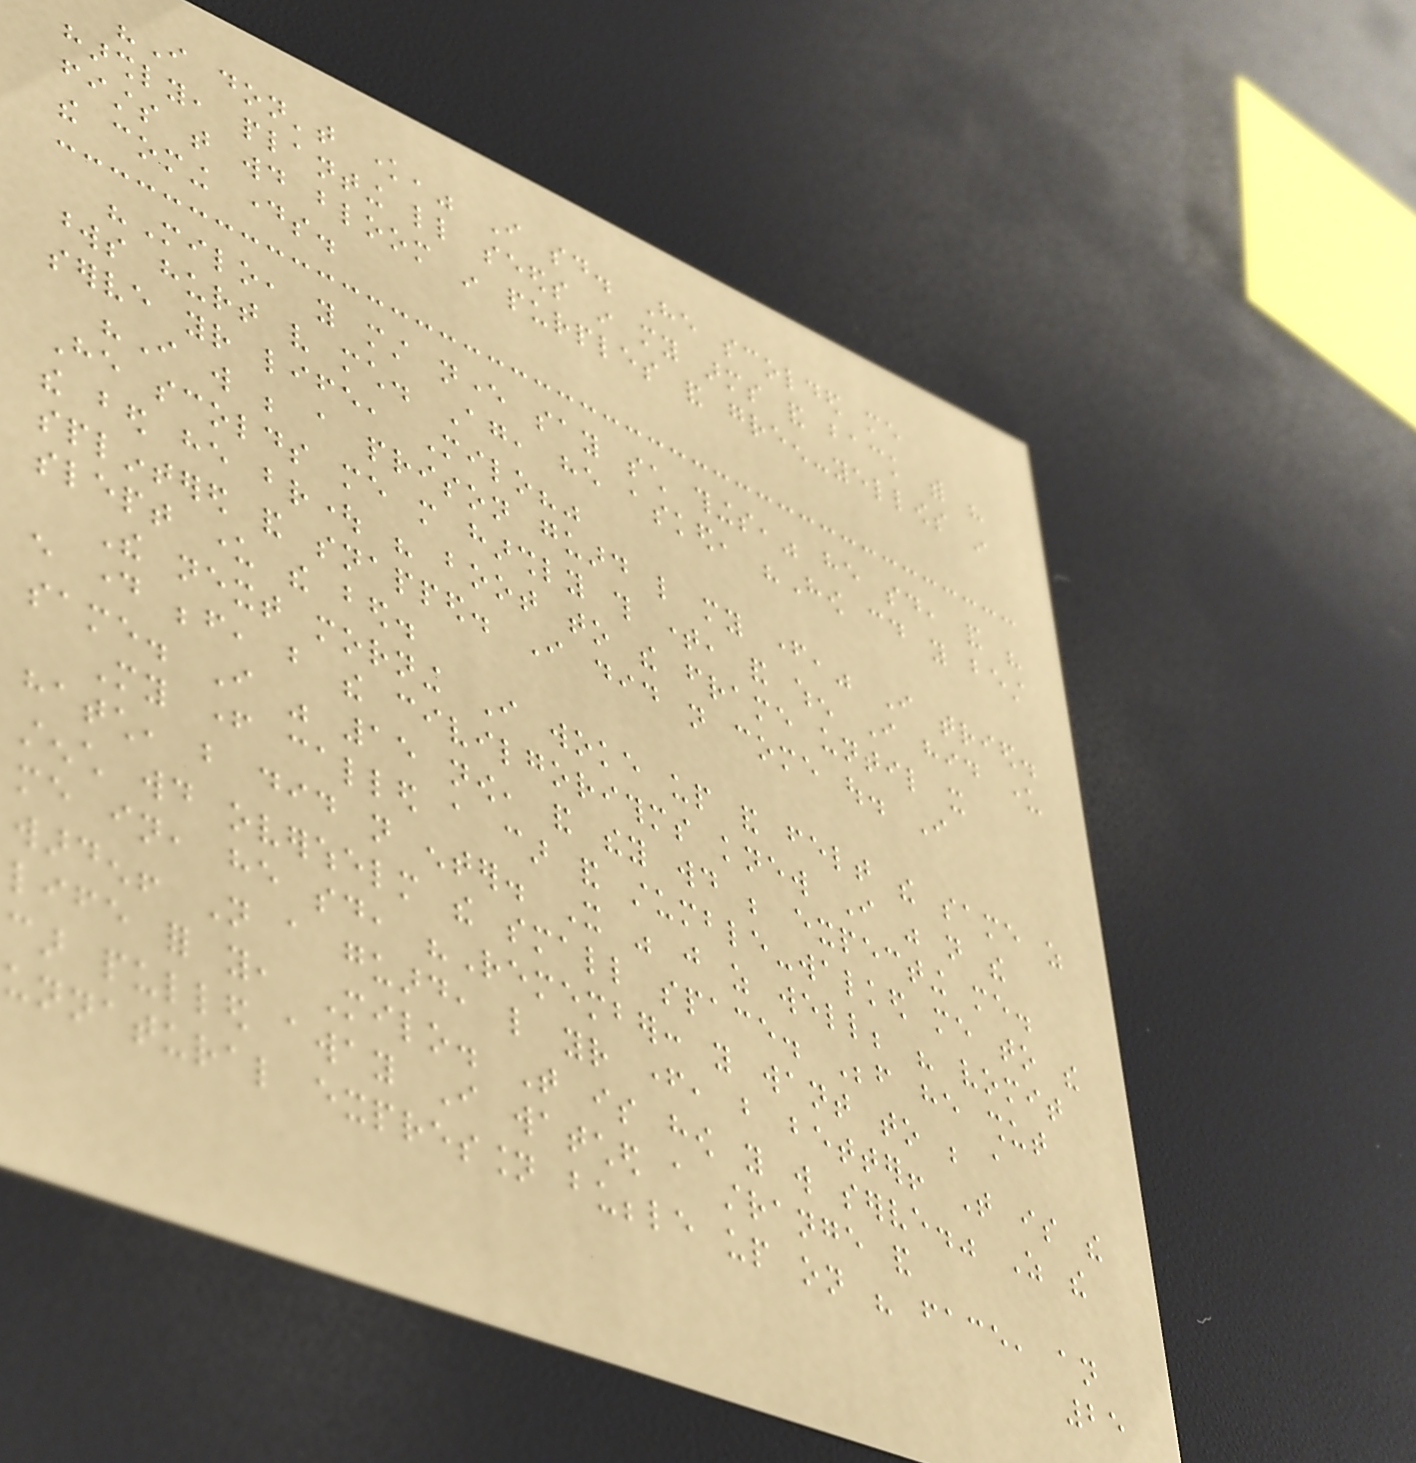"I don't know," I said. He scolded me
harshly, planting little seeds in my arms and back with his
fists that would bloom in purples and green-yellows in
the coming days.
"Milo, you must never say such things," he said, and his
words hurt very much. Again, he asked, "How could you best
serve your life, Milo?"
"I will be a prison guard like my father," I tried.
He scolds me more harshly this time, and when I hid under
the bed he brought his boot to the frame until it
splintered and snapped. I did not come out. I
slept under the bed.
The next morning I woke up and felt the same as
every day before, but the civilgorithms knew I was not the
same. I was 15 now, and they would be expecting me.
My father called a car and stumble-walked me to the
hatch, but did not enter. It was just as well; his vomit
stench would overwhelm the small space. Before he shut
me in, he said, "Remember: you want to be a
warden! Not a guard, like your father, but better! That is the
life for you, Milo. That is how you will serve." As the
car pulled away I watched a strange and
unnatural expression bubble up on his face, an
25
